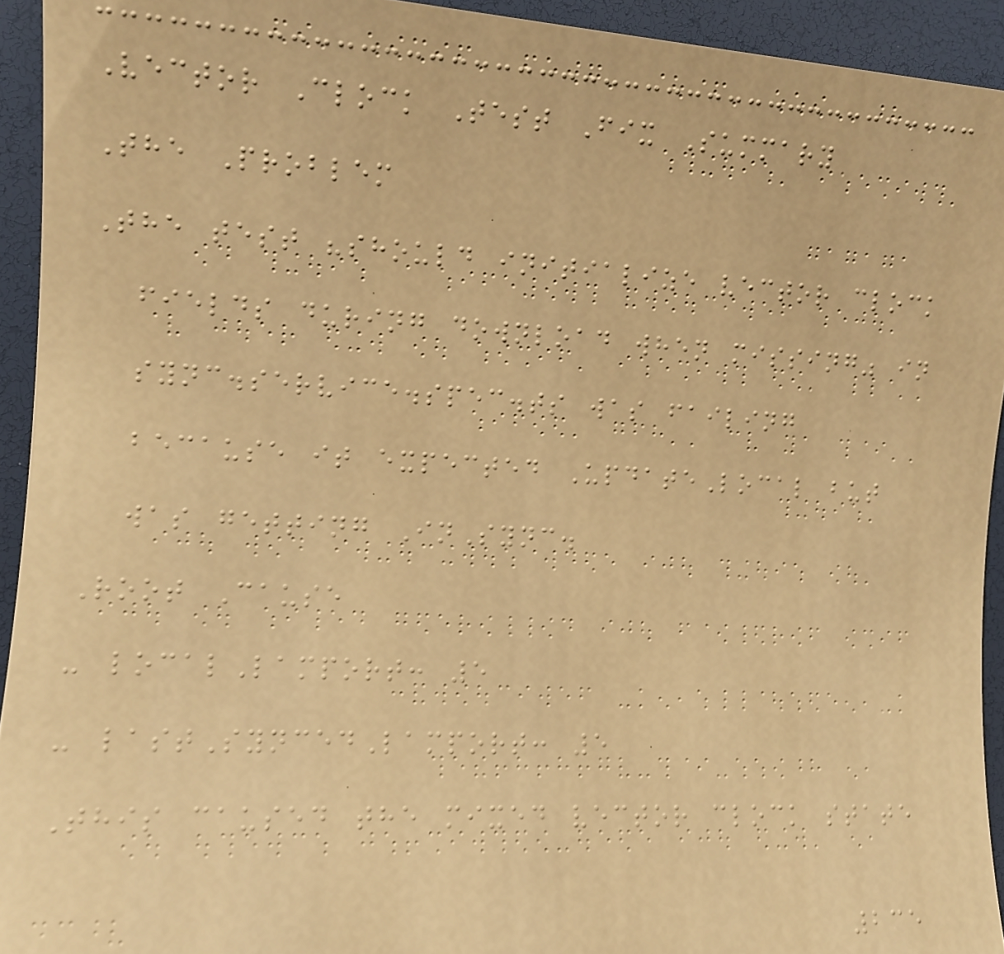Vector Clock Test Fix Summary
The Problem
The test "should initialize vector clock
fields during download when missing" in
sync.service.spec.ts was failing
because it expected UpdateLocal but
was getting InSync.
Root Cause
- localLamport: 5
- lastSyncedLamport: 5
This caused the mixed vector clock state
235
